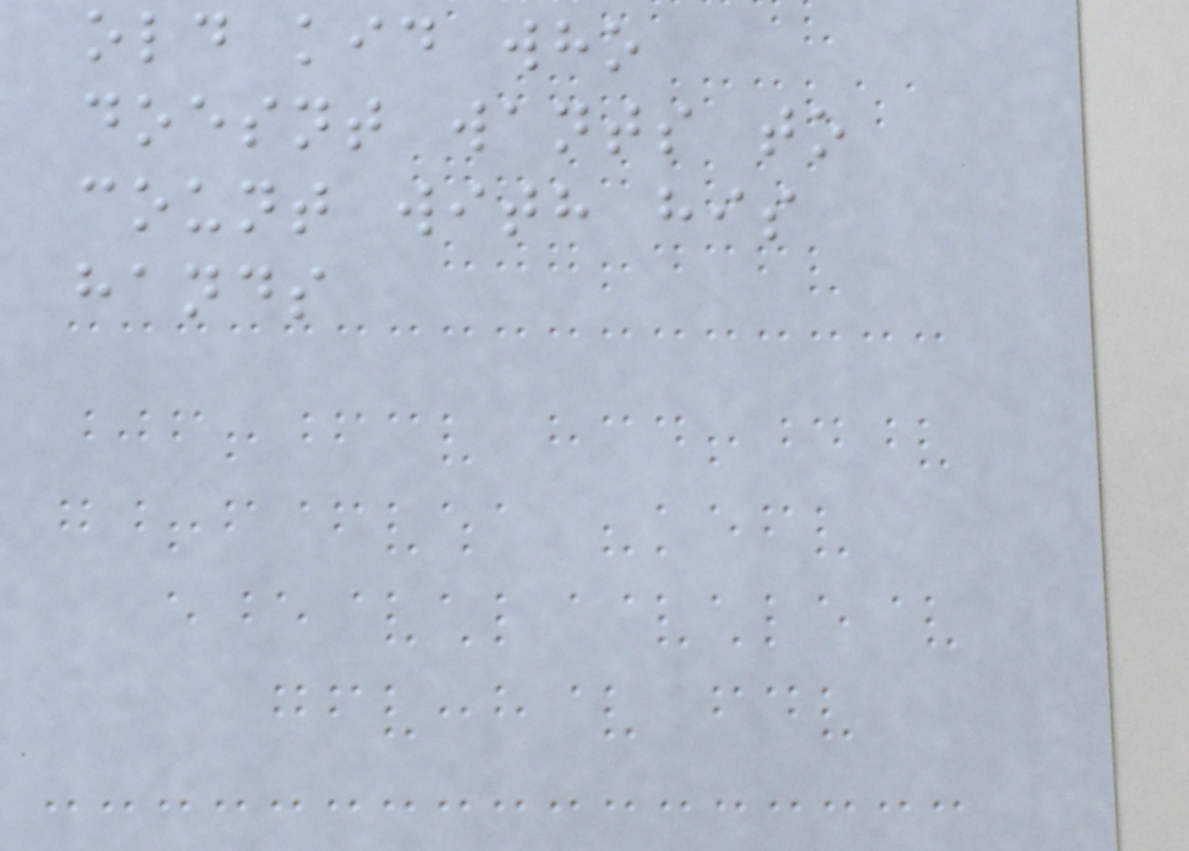old kid who
doesnt wants to
count with his
hands
